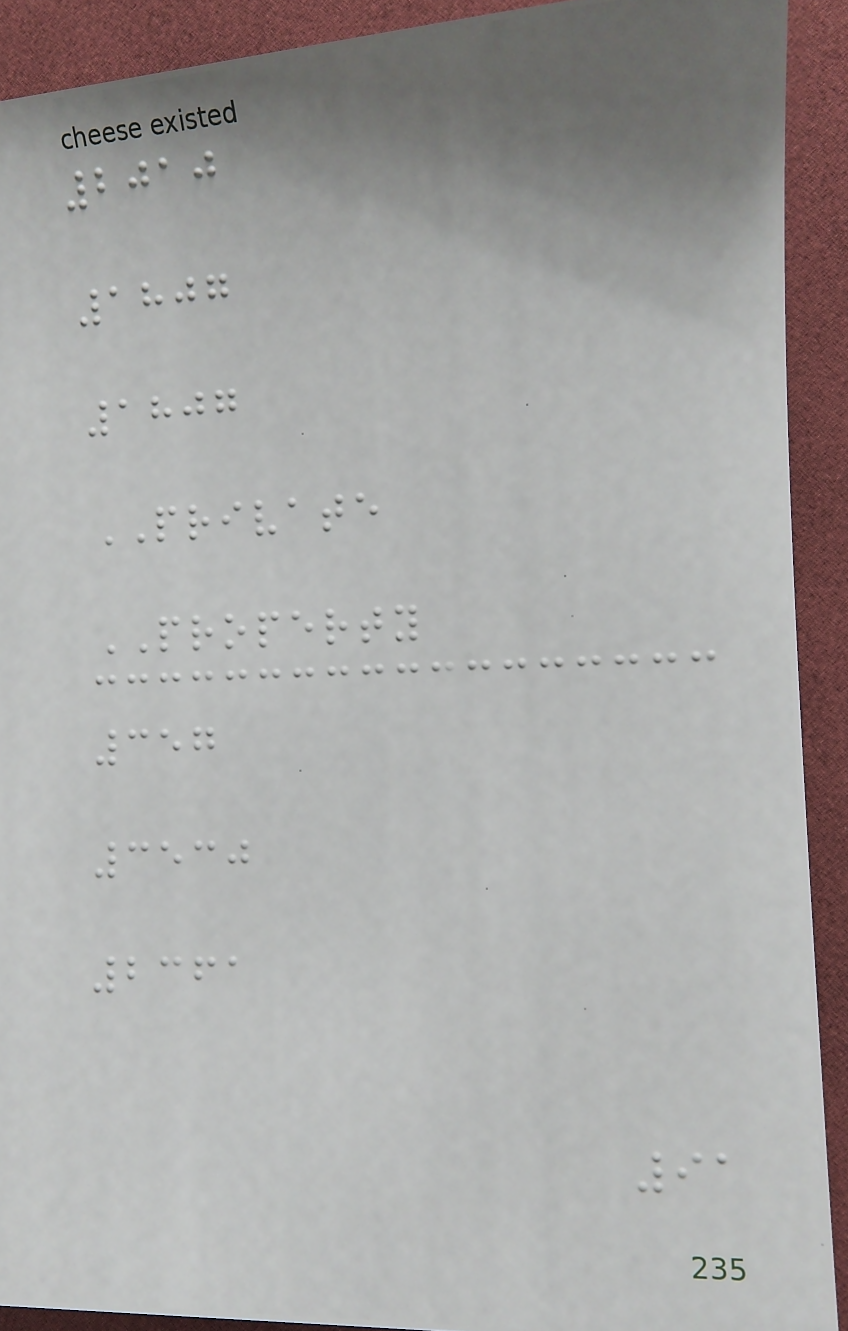2010
1807
1807
PRIVATE
PROPERTY
357
3530
2361
91
